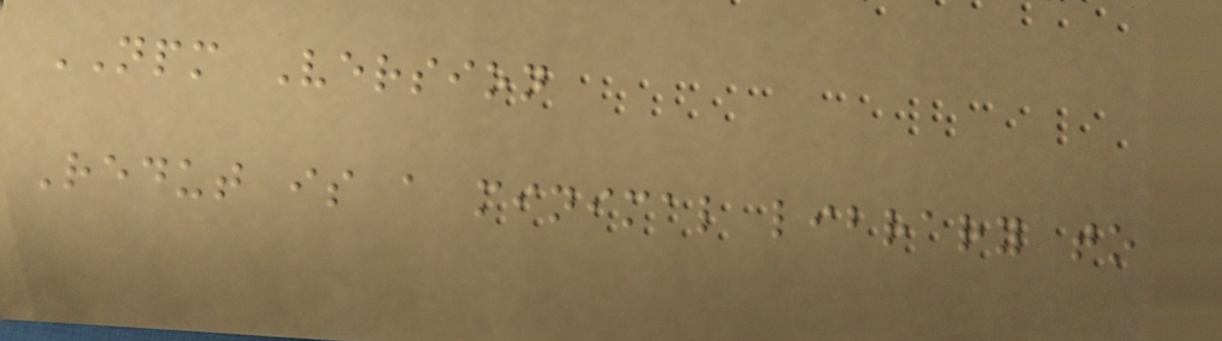NPM Version
Redut is a minimal library to
